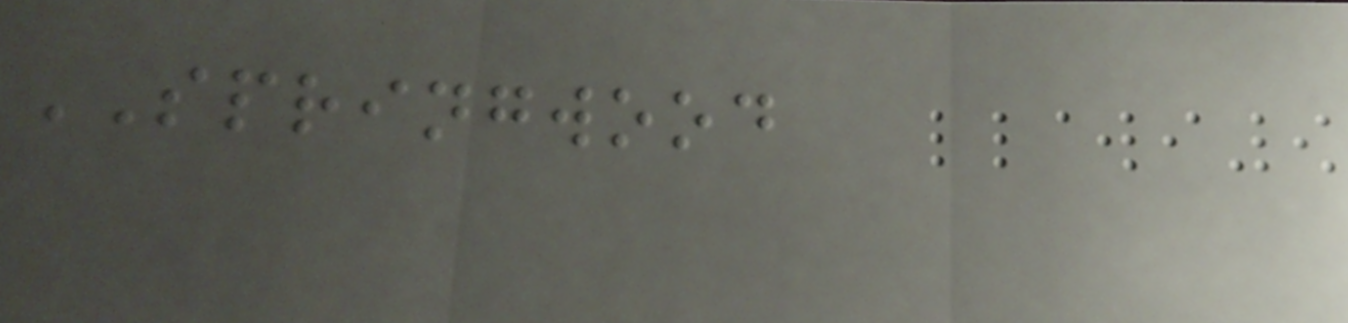SPRINGWOOD
